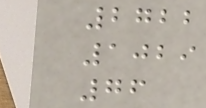2722
1029
76
